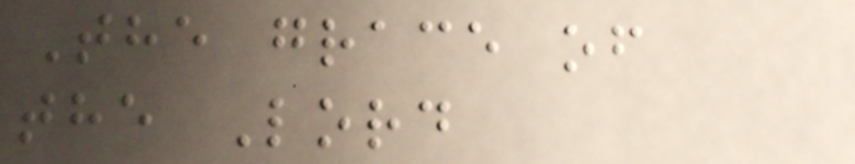The grace of
the Lord
